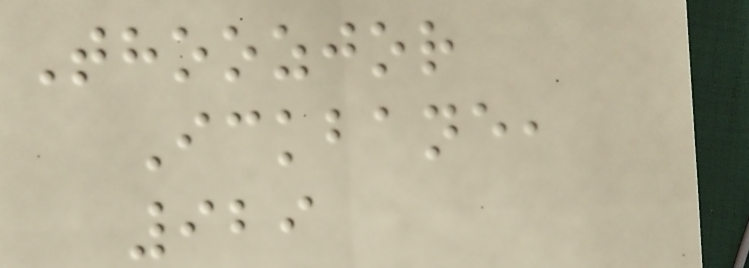Thoozjor
Ickbane,
929
